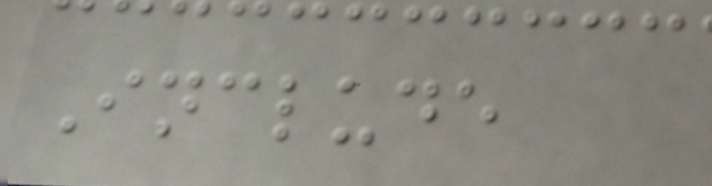Include
